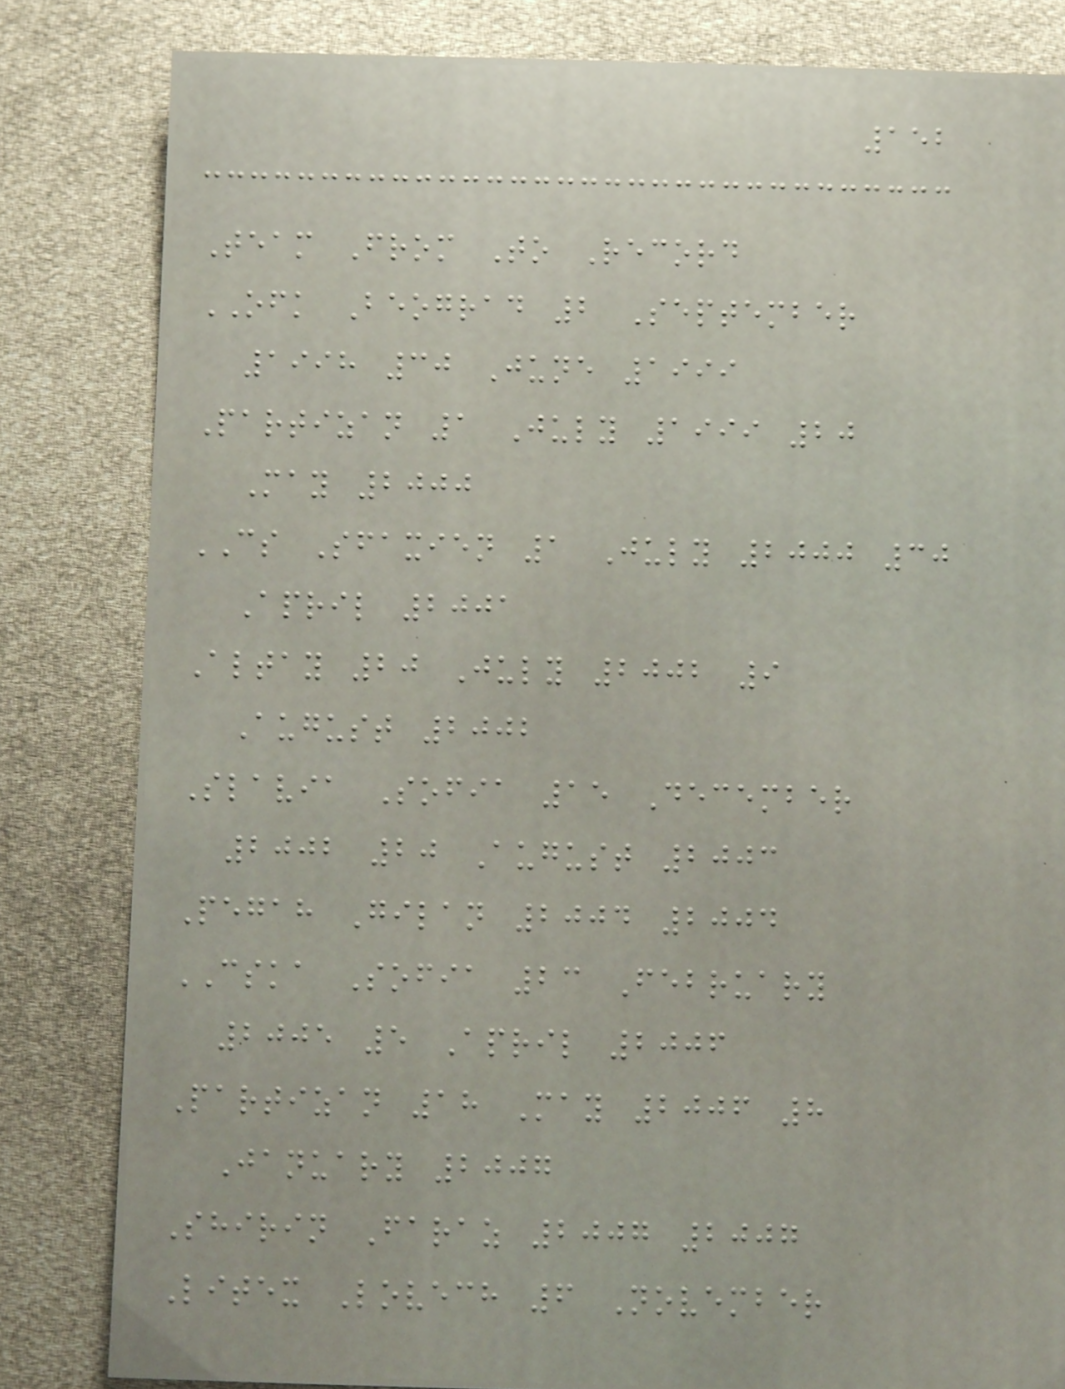152
Team From To Record
OFK Beograd 2 September
1998 30 June 1999
Partizan 1 July 1999 20
May 2000
CS Sfaxien 1 July 2000 30
April 2001
Altay 20 July 2002 9
August 2002
Slavia Sofia 15 December
2002 20 August 2003
Pegah Gilan 2004 2004
CSKA Sofia 23 February
2005 5 April 2006
Partizan 18 May 2006 8
January 2007
Shirin Faraz 2007 2007
Litex Lovech 6 November
